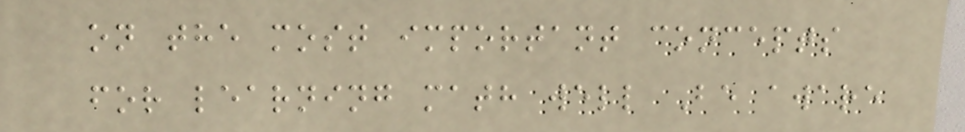on the most important concepts
for learning math well Be aware
